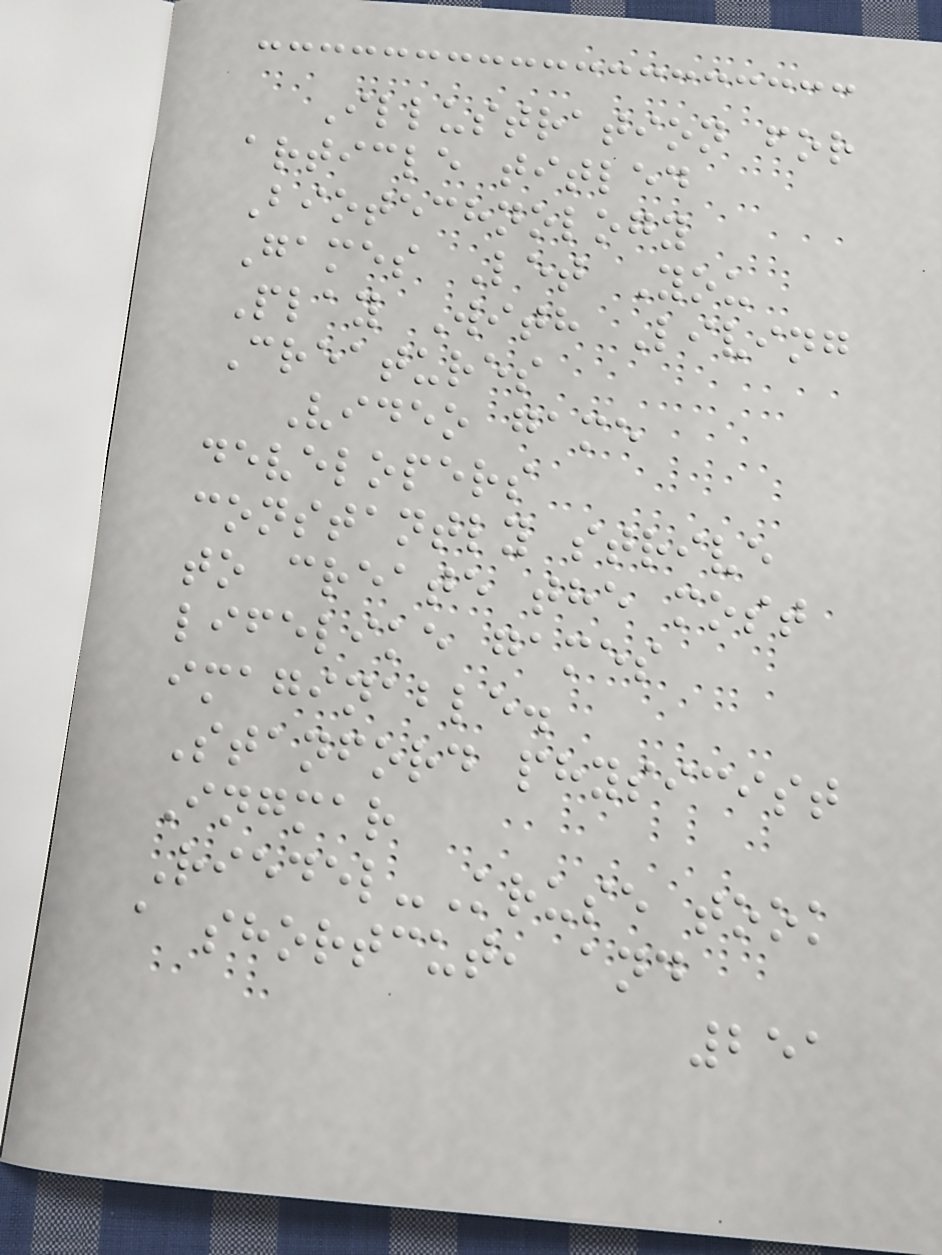Illustration for
article titled
Biotechnology
Games Let You
Play With Living
Creatures
Video game
developers
constantly strive
to create the most
lifelike games
imaginable.
Stanford physicist
Ingmar
Riedel-Kruse took
a shortcut, and
251
